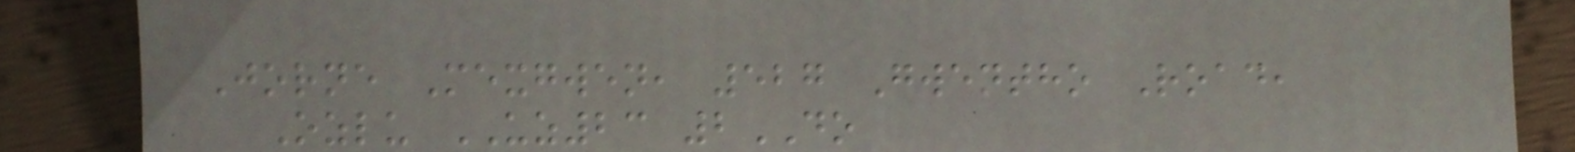Jorne Mexgwen, 527 Gwentho Road,
Ozlu UZ23 2DO
